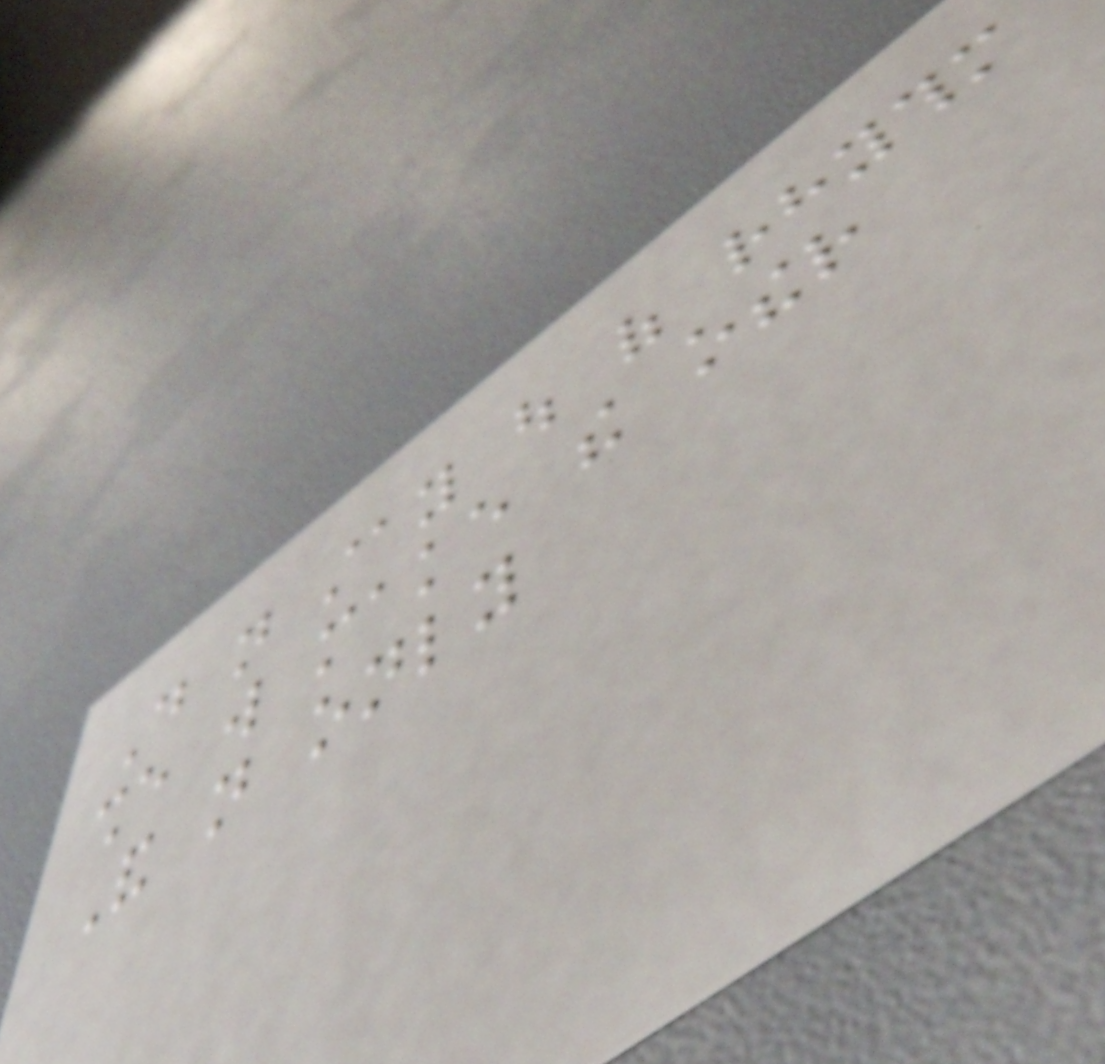Do not stay out of rhythm
she will make the other
And not only
